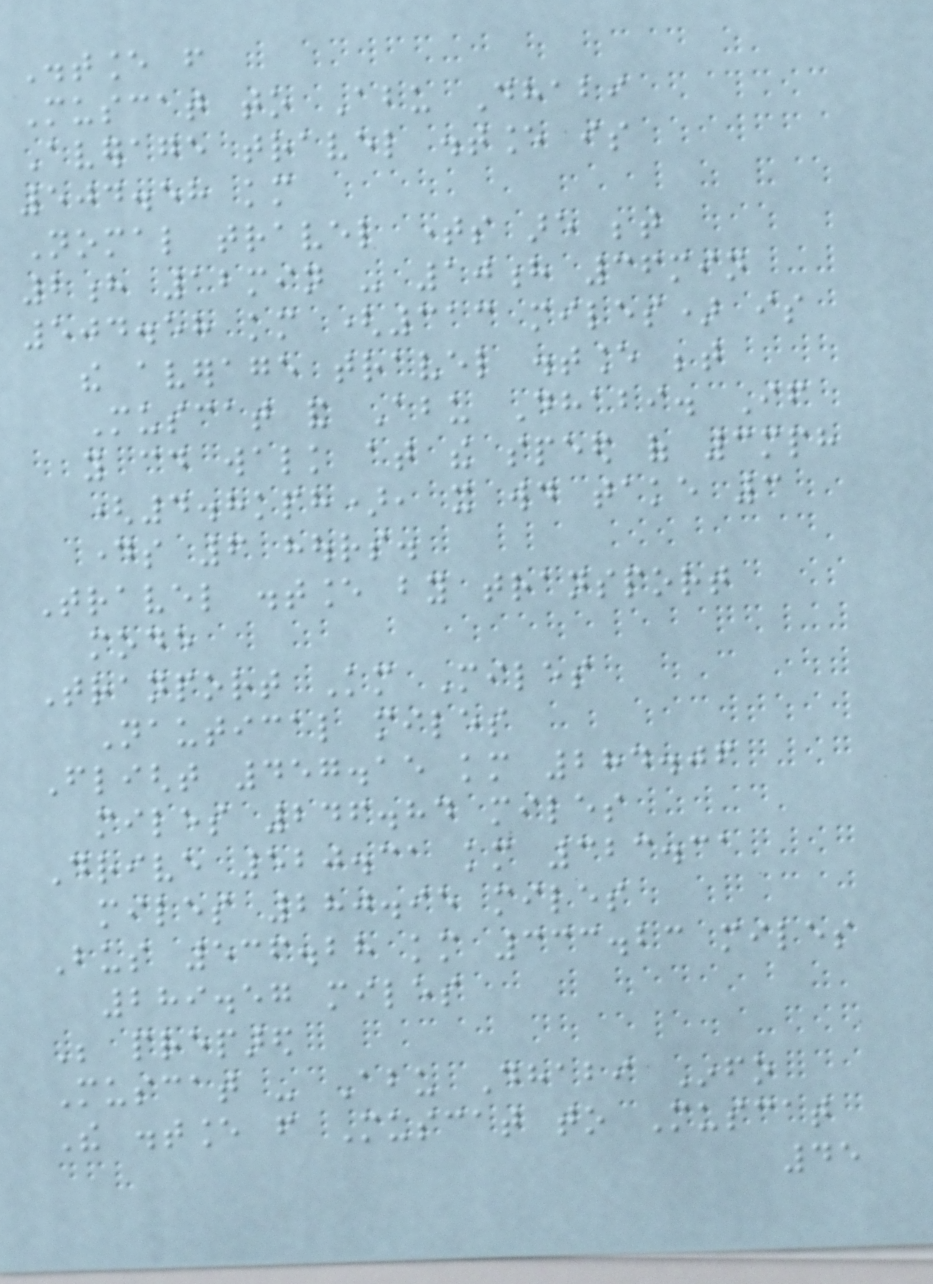Distance from
Muscat to Abu Dhabi
Average travel distance is
504.58 km
Nomal travel times are between
2h 12min - 10h 36min
504.58 km (313 miles) is
the average travel distance between
Muscat and Abu Dhabi. If
you could walk at the speed of 3mph
(4.8kph), it would take 3
days 6 hours.
Travel distance by transport
mode
Tranport Km Miles
Nautical miles
Flight 457.15 km 284.06
miles 246.84 miles
Drive 520.31 km 323.31
miles 280.95 miles
Bus 536.28 km 333.23 miles
289.57 miles
Be prepared
Muscat - Abu Dhabi Info
The distance from Muscat to Muscat
45
